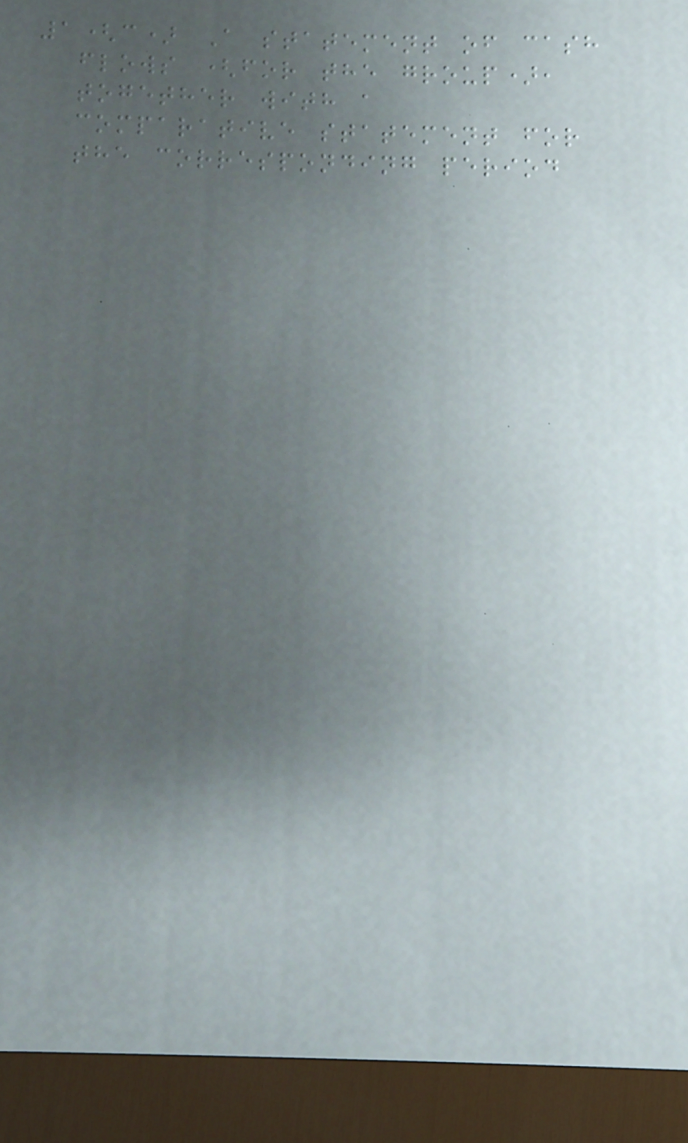1(c) A statement of cash
flows (for the group),
together with a
comparative statement for
the corresponding period
